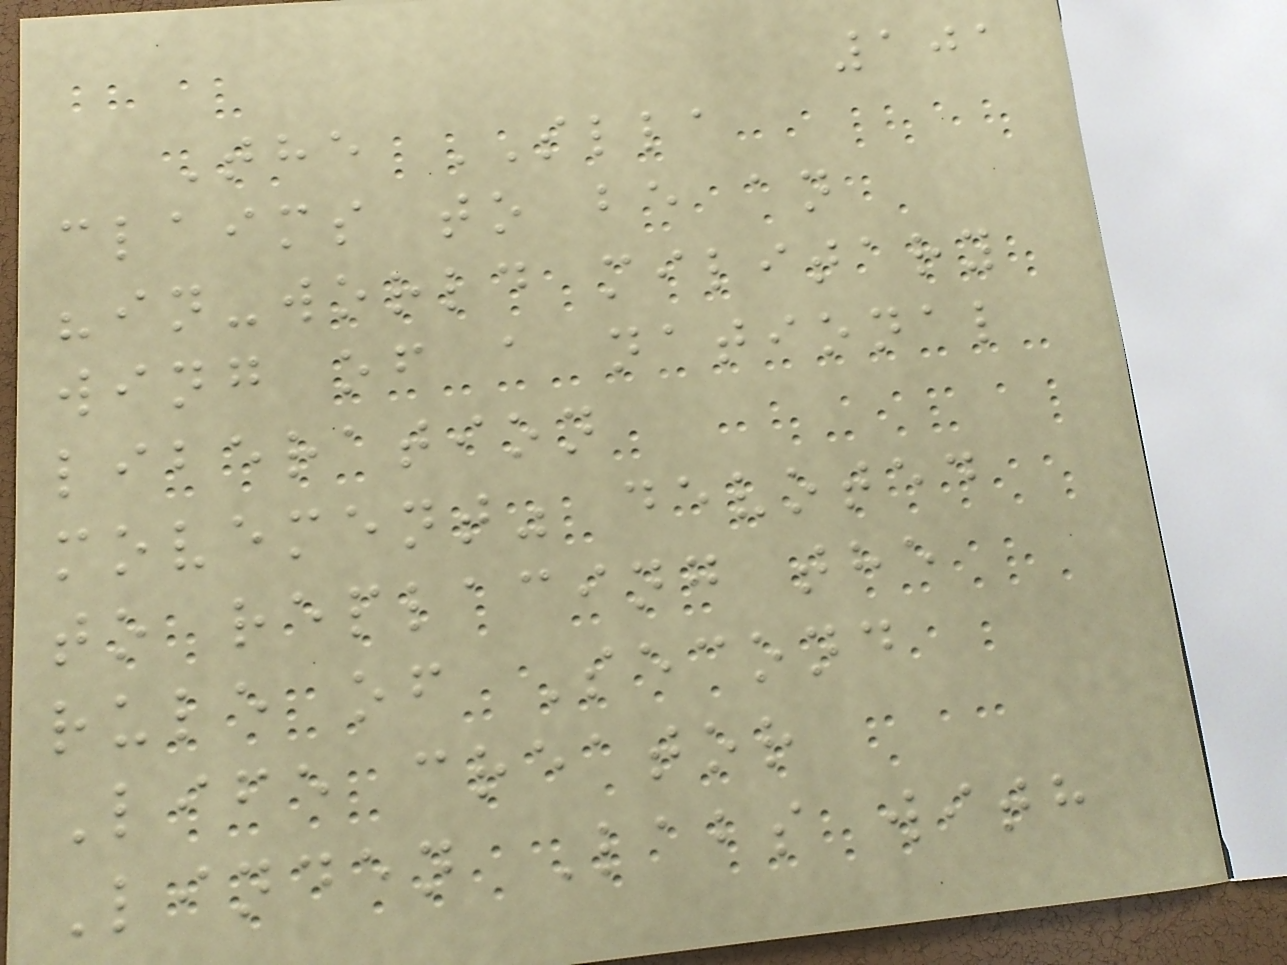101
The SLLA
claims to be an
"in-world military
wing of a national
liberation
movement" devoted
to replacing the
rule of Second
Life creator
Linden Labs with
